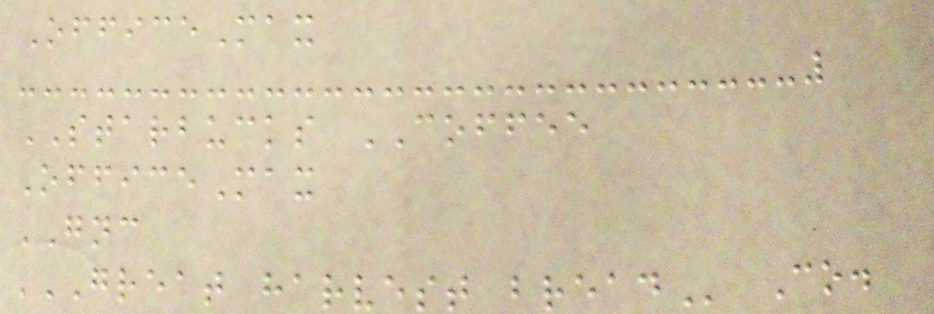OfficeMax
STARBUCKS COFFEE
OfficeMax
GNC
GREAT HARVEST BREAD Co.
